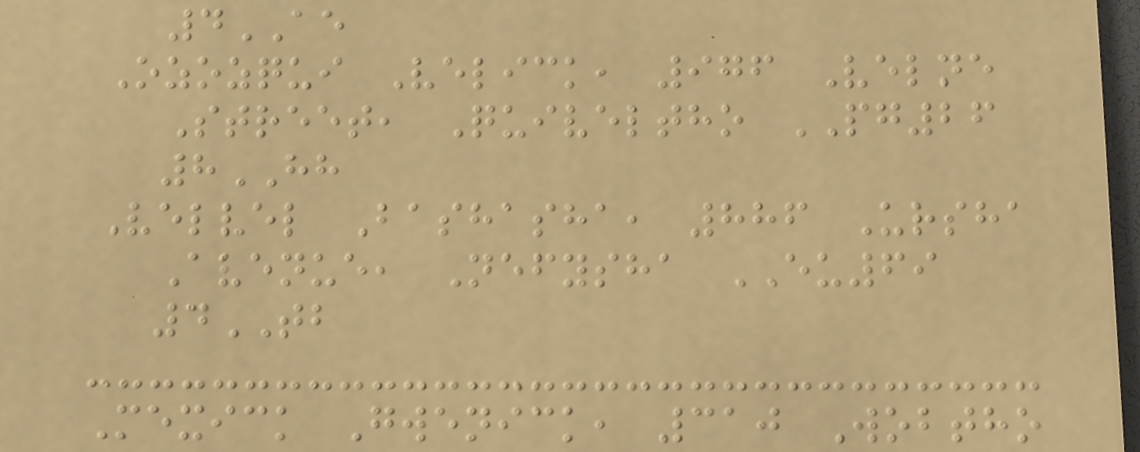4AE
Ozozqui Velick, 976 Velne
Street, Quiveltho PG26
8HH
Velvel Bashasha, 886 Ursha
Avenue, Nefysha EU69
4TB
Mexick Gwenick, 310 Wobtho
